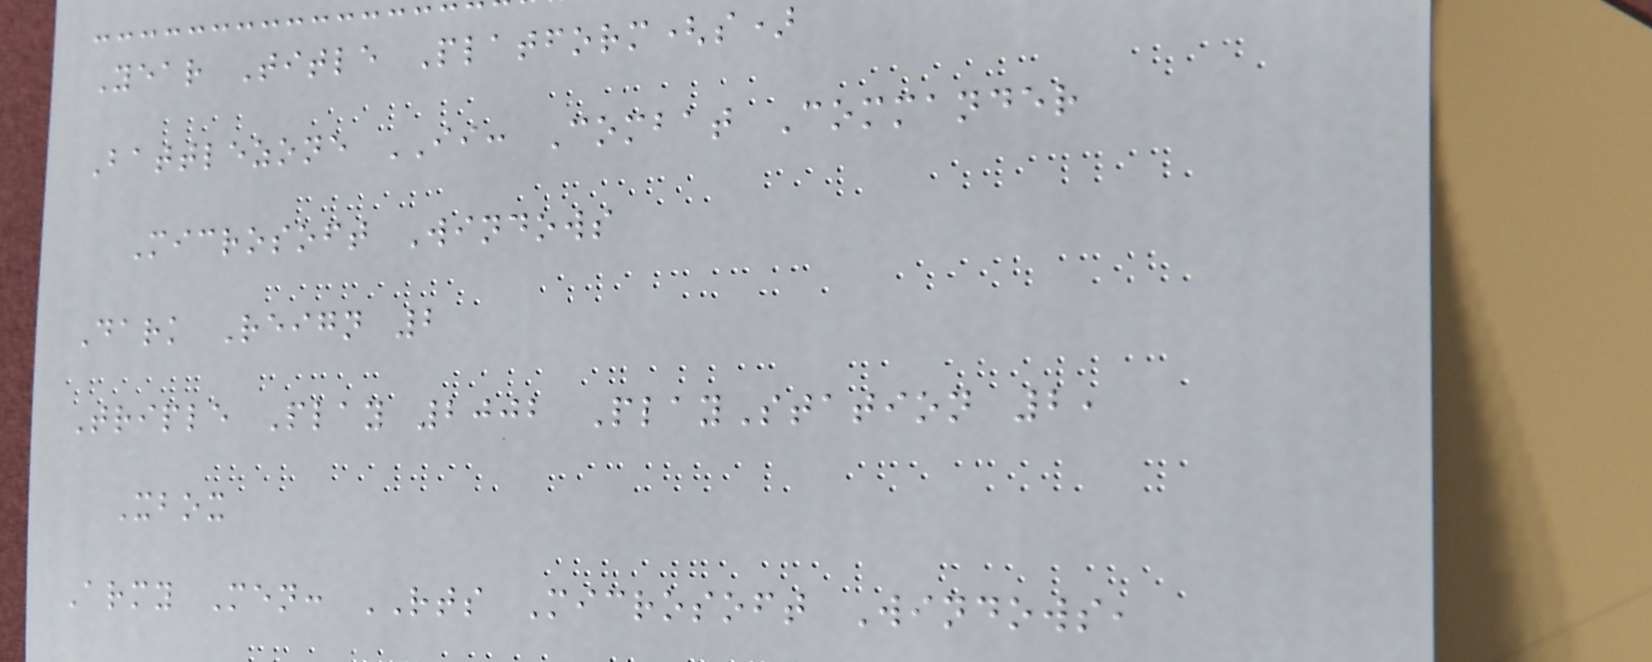Year Title Platform(s)
Battlezone II: Combat Commander
Microsoft Windows
Dark Reign 2
Triple Play 2002 PlayStation 2,
Xbox
Army Men: RTS Microsoft Windows,
